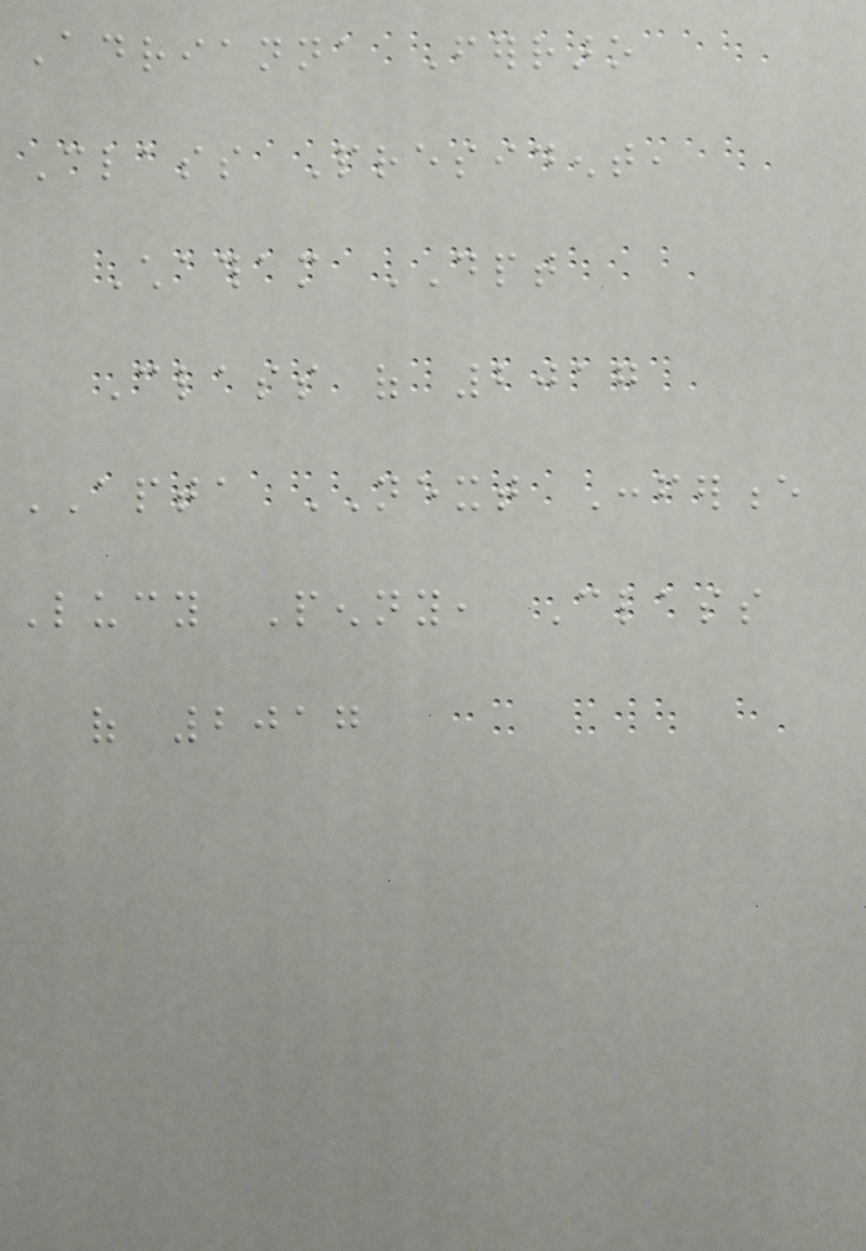Adrianna Ferraro
Class President,
Chatham DPT
Class of 2017
APTA NEXT Conference
Lucy Penny, Class
of 2017
